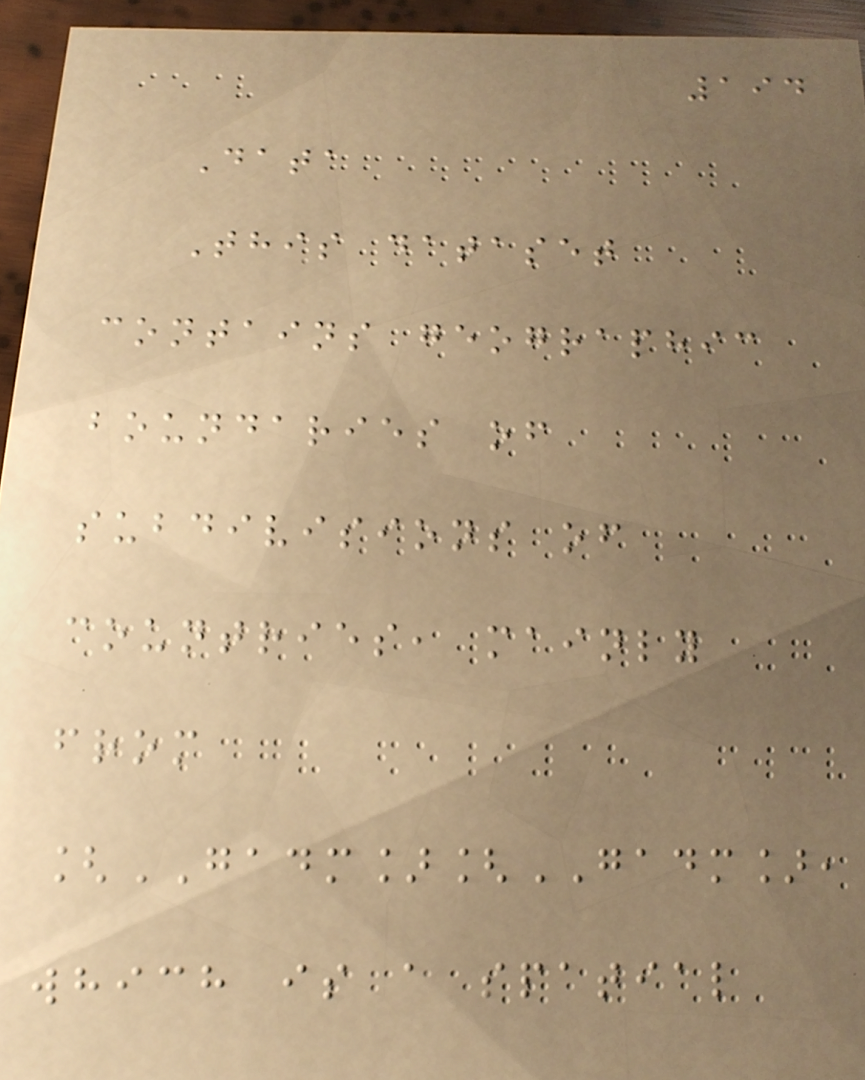194
Data
This dataset
contains geographic
boundaries of
subdivisions of
countries, mainly
from
[GADM][GADM],
which is a spatial
